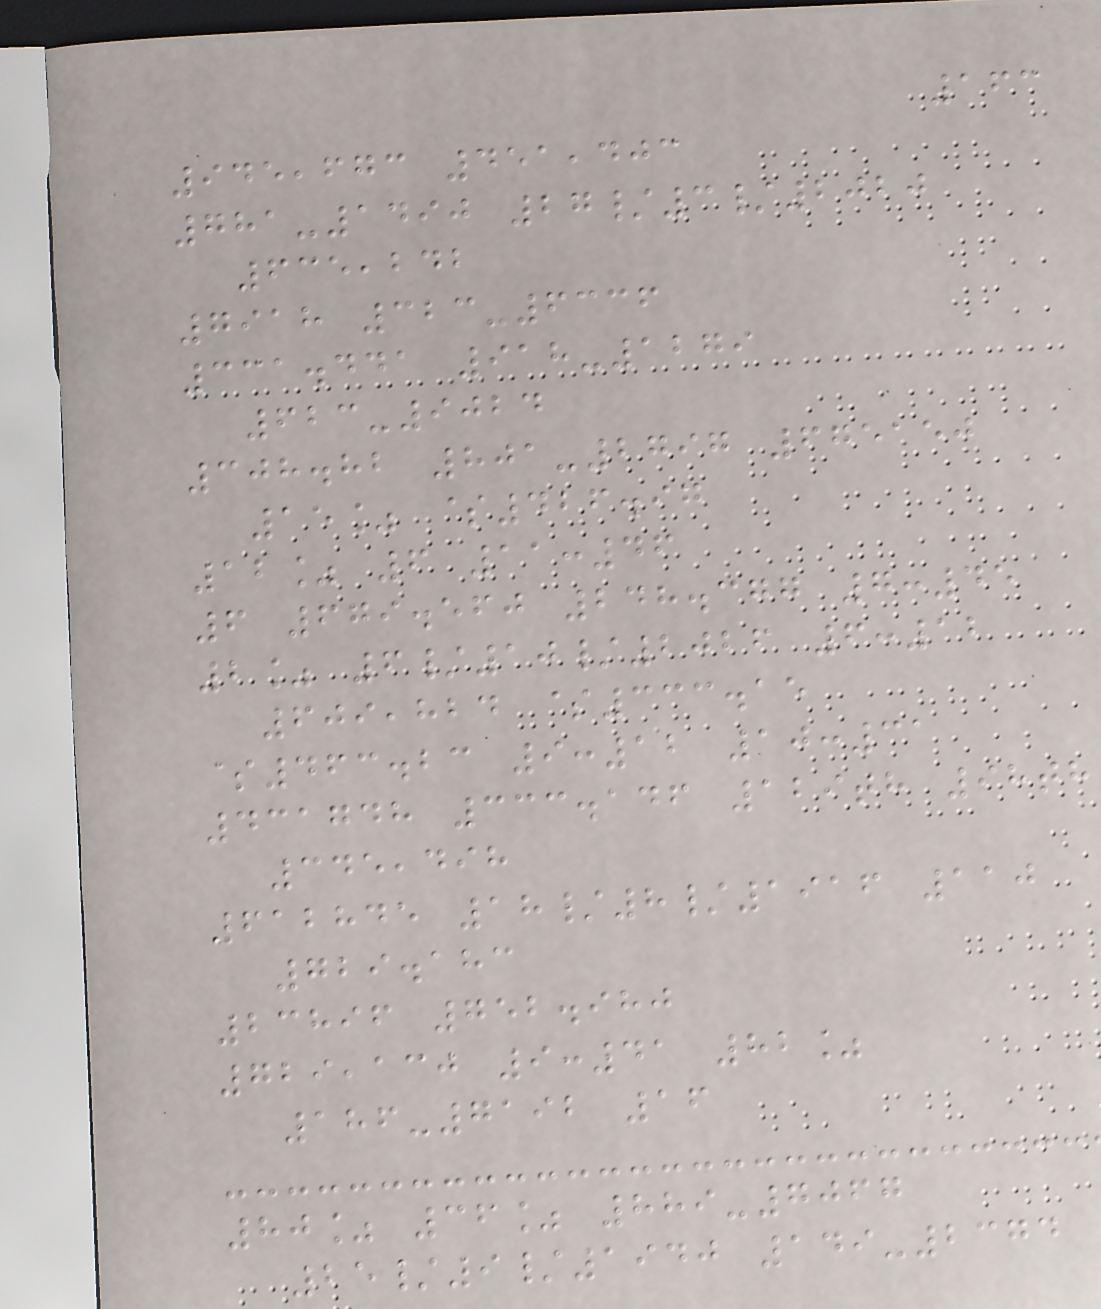163
945,673 451,403
781-1490 27/3/2020
635,242
7918 323-6336
331.441 918-1279
623-9024
308.82 801-2797 675150
15% $426.97
12% 6 11:46
6 679.560 248.377 7:45
2% 6/10/2026 6:12
609,824 $333.15
$463.23 9:12 10:31
431748 333.146 129th 98th
345,498
612845 18/8/1916 110
729.183
23896 752.980
729,130 9:41 82%
186-7192 16
80% 36% 889-7067
25/9/1940 149-2374
